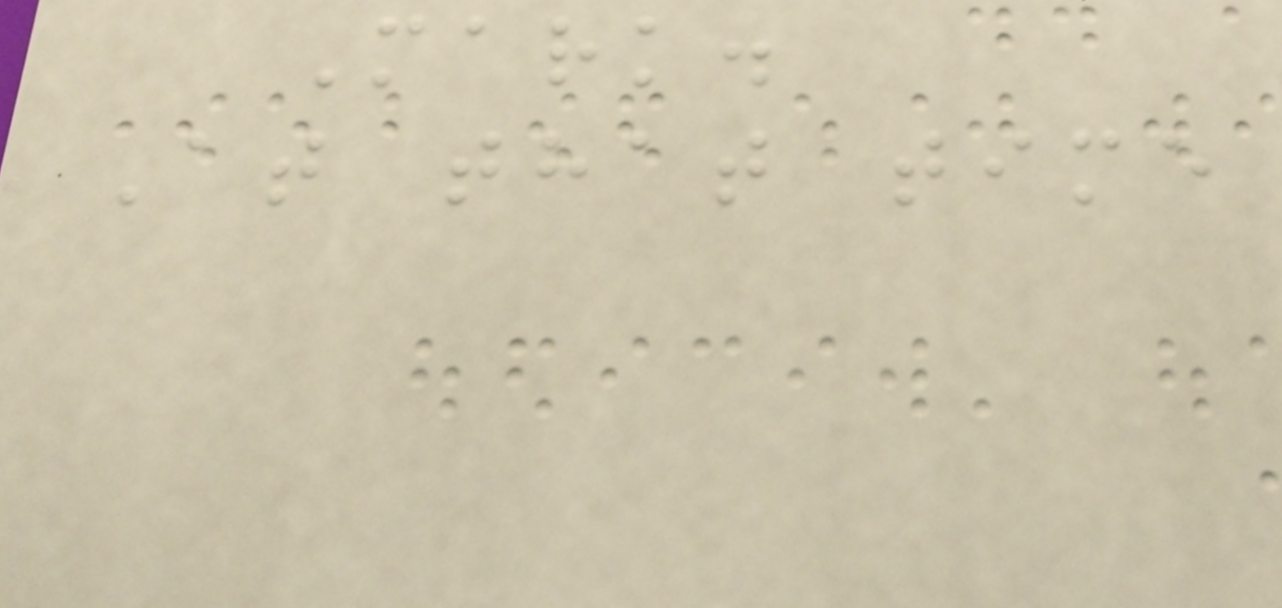Mark.
At that time
